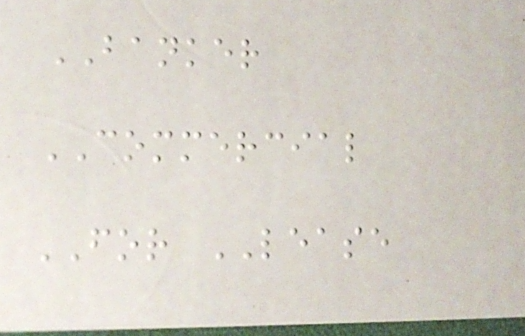BANKER
COMMERCIAL
FOR LEASE
